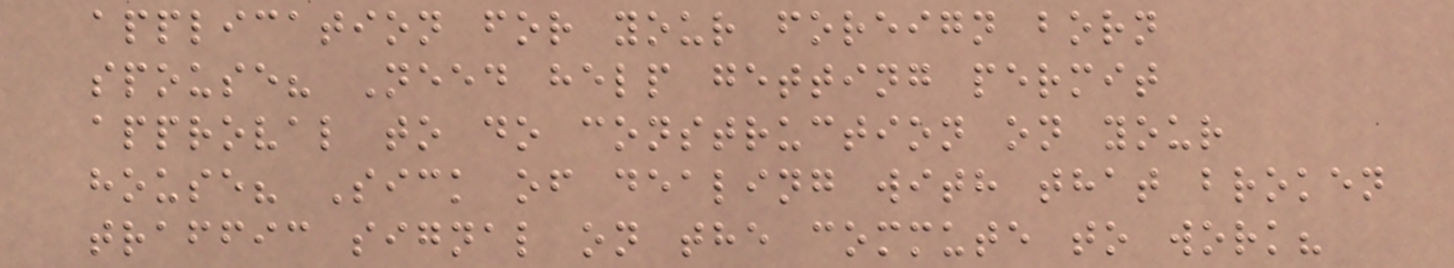application for your foreign born
spouse? Need help getting permit
approval to do construction on your
house? Sick of dealing with that broken
traffic signal on the commute to work?
